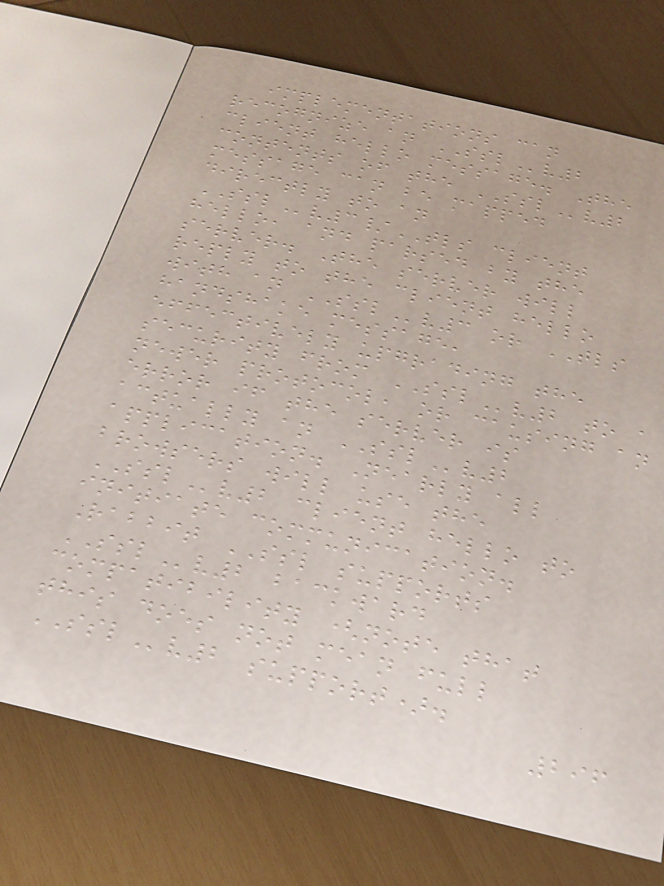implementations can
recognize an SSLv2
client hello message. The
contents of the SSLv2
message can be mapped
directly to an
SSLv3/TLS client
hello, and parsed by the
server. The server will
reply to the client hello
with an SSLv3 or TLS
handshake message,
effectively upgrading the
security from SSLv2 to a
newer protocol, or causing an
error if the server is
actually an SSLv2
application. Nearly all
browsers will use the
SSLv2 client hello to
initiate communication.
Rabbit SSL supports
SSLv2 backward
compatibility (note that
this does not mean full
SSLv2 support).
296
